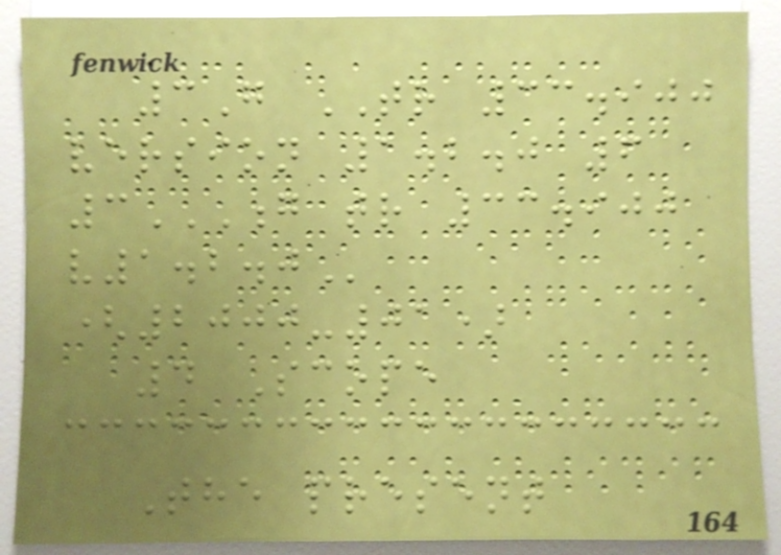3G TR 33.900
version 1.2.0 6
3G TR 33.900
V1.2.0
(2000-01)
4 Scope
The present
